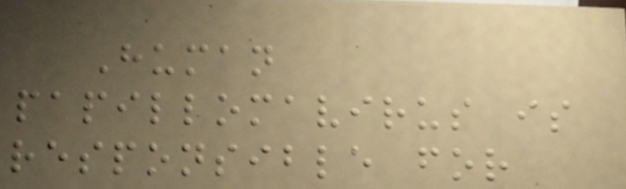Human
papillomavirus is
responsible for
